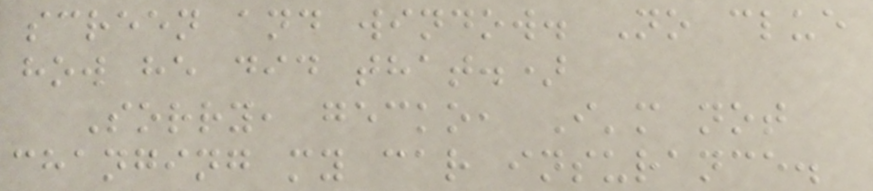screen and window. No clue
how he did that.)
Sorry, gecko, I'm not
changing my car insurance.
